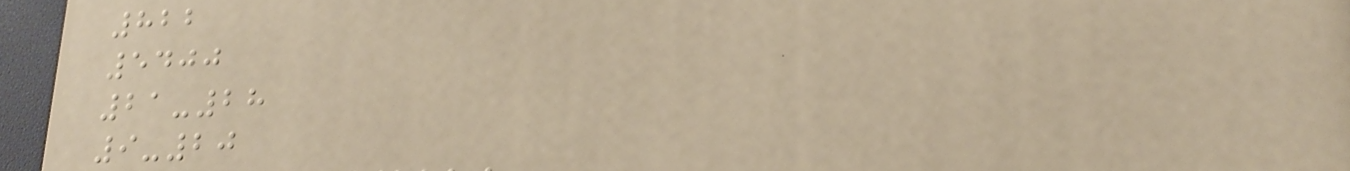822
5400
21-28
9-20
